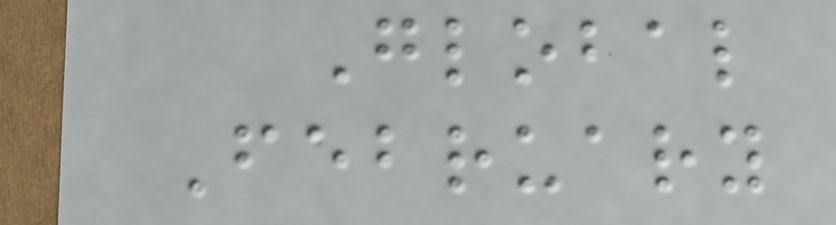Global
February
